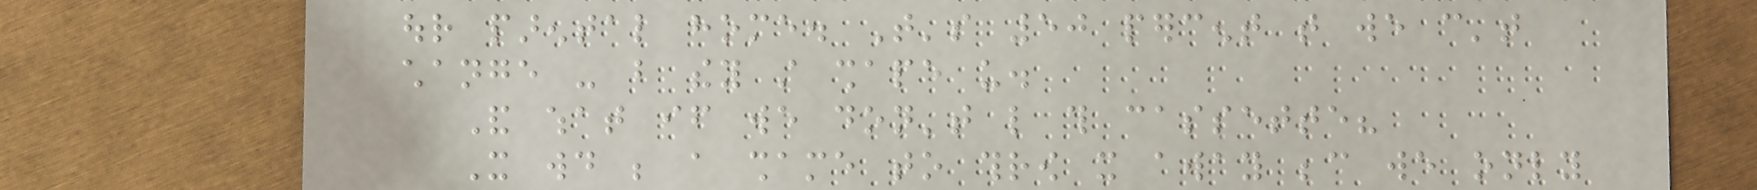our parental home. That's 50 percent that we can't
change - but they still shape us.
And what if we don't like this cassette?
It would be a shame to throw it away because we only
